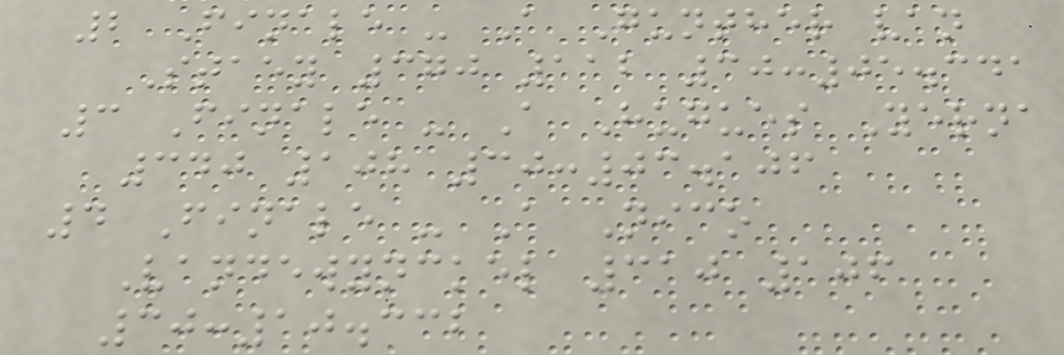2 Finale - A Gunther van
Staey 370 112 30:05.341
3 Finale - A Hugues Yerna
340 108 30:03.106
4 Finale - A Nico
Vandewynckel 310 106
30:10.332
